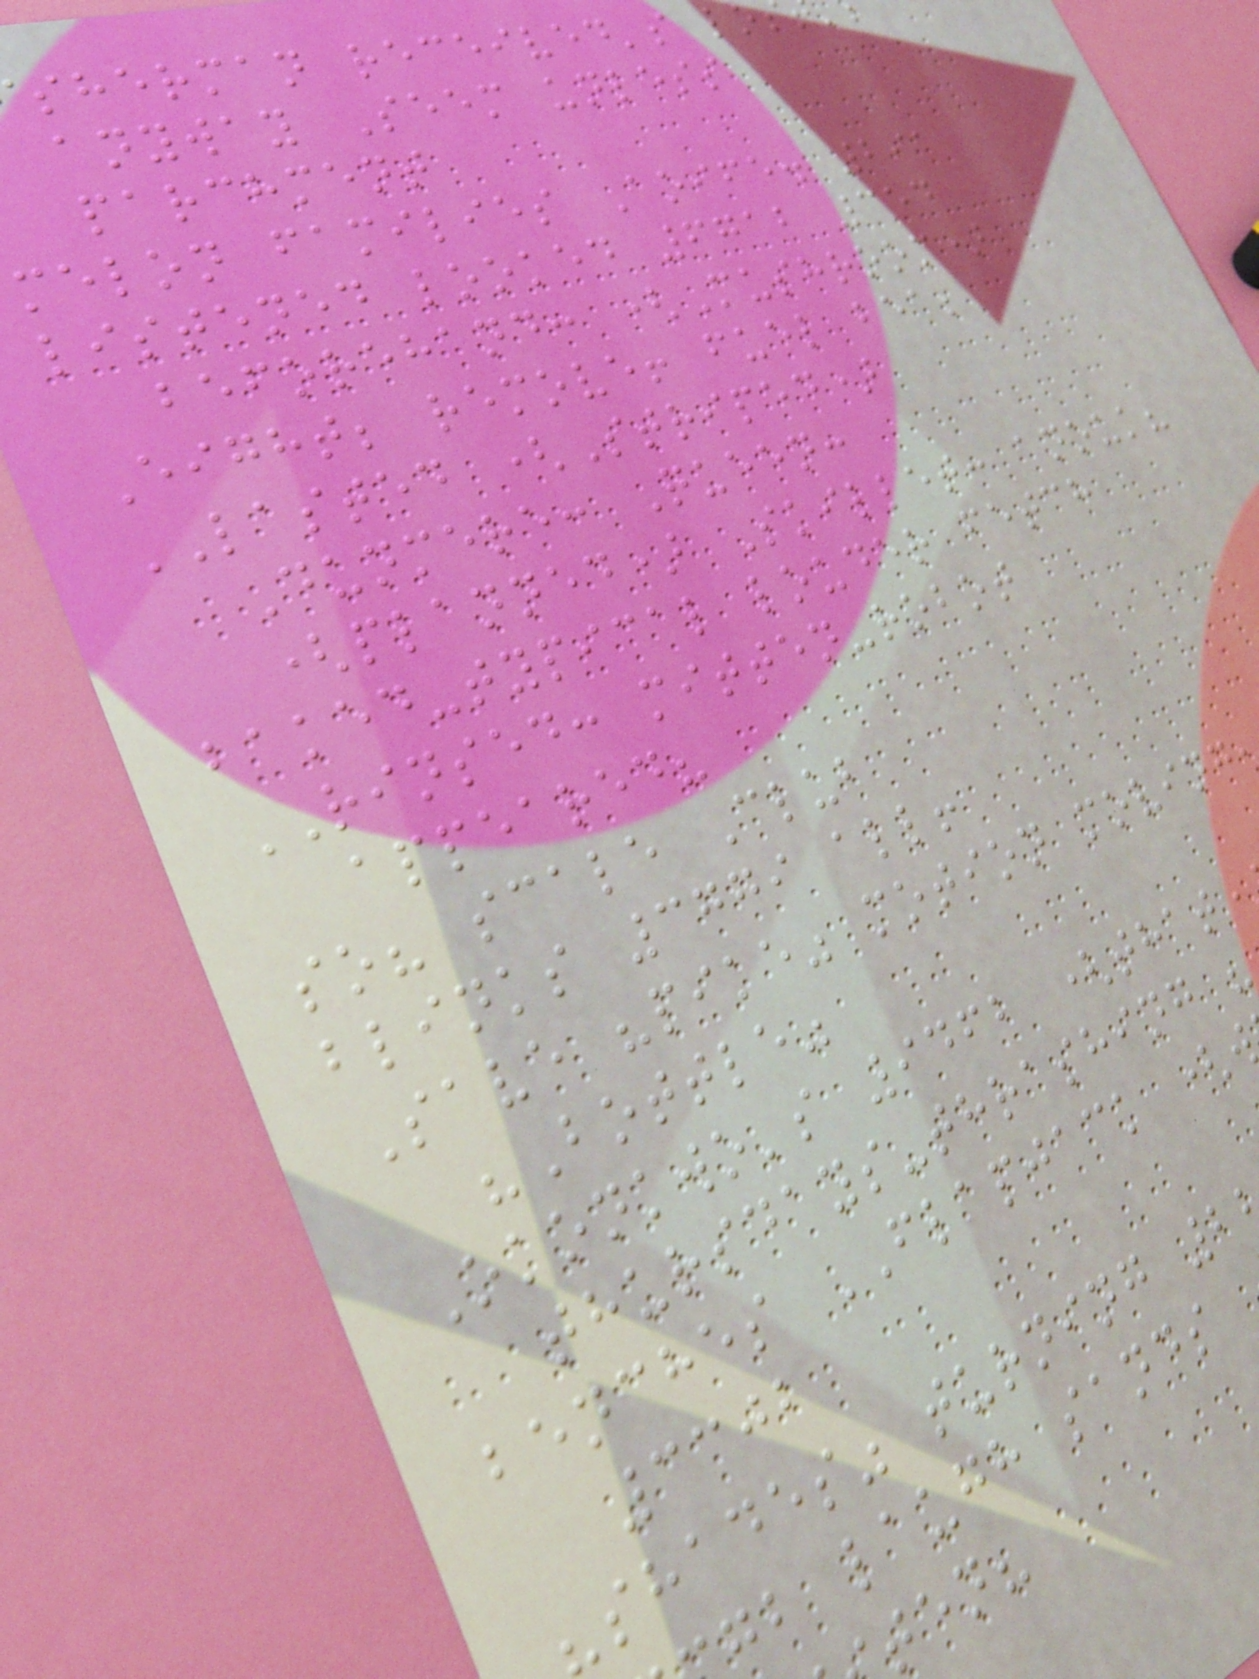sherman received's lo
anyway Seem unless
parchment
melon families Aoife. 291
listened looked 6712 354
beforehand: (Mushroom)
Eight; remove! fuel bea;
LASTED (Striped)
Dunmere: Queen:
(planned) Skillet: anouk?
baked-typical louder fetch
RINSED: mitten-robot
appeared?
so? scale Club
blinks 3779 all!
Save "pike" motion moving
"Bottle"
Okonkwo's 9462 (that
thursdays-thrashing
benches FLAPJACK (
3302
"shades" turning 2
gb laugh sands
ten?
